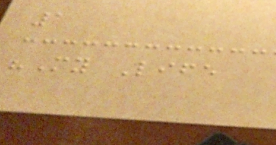1
"My Life
